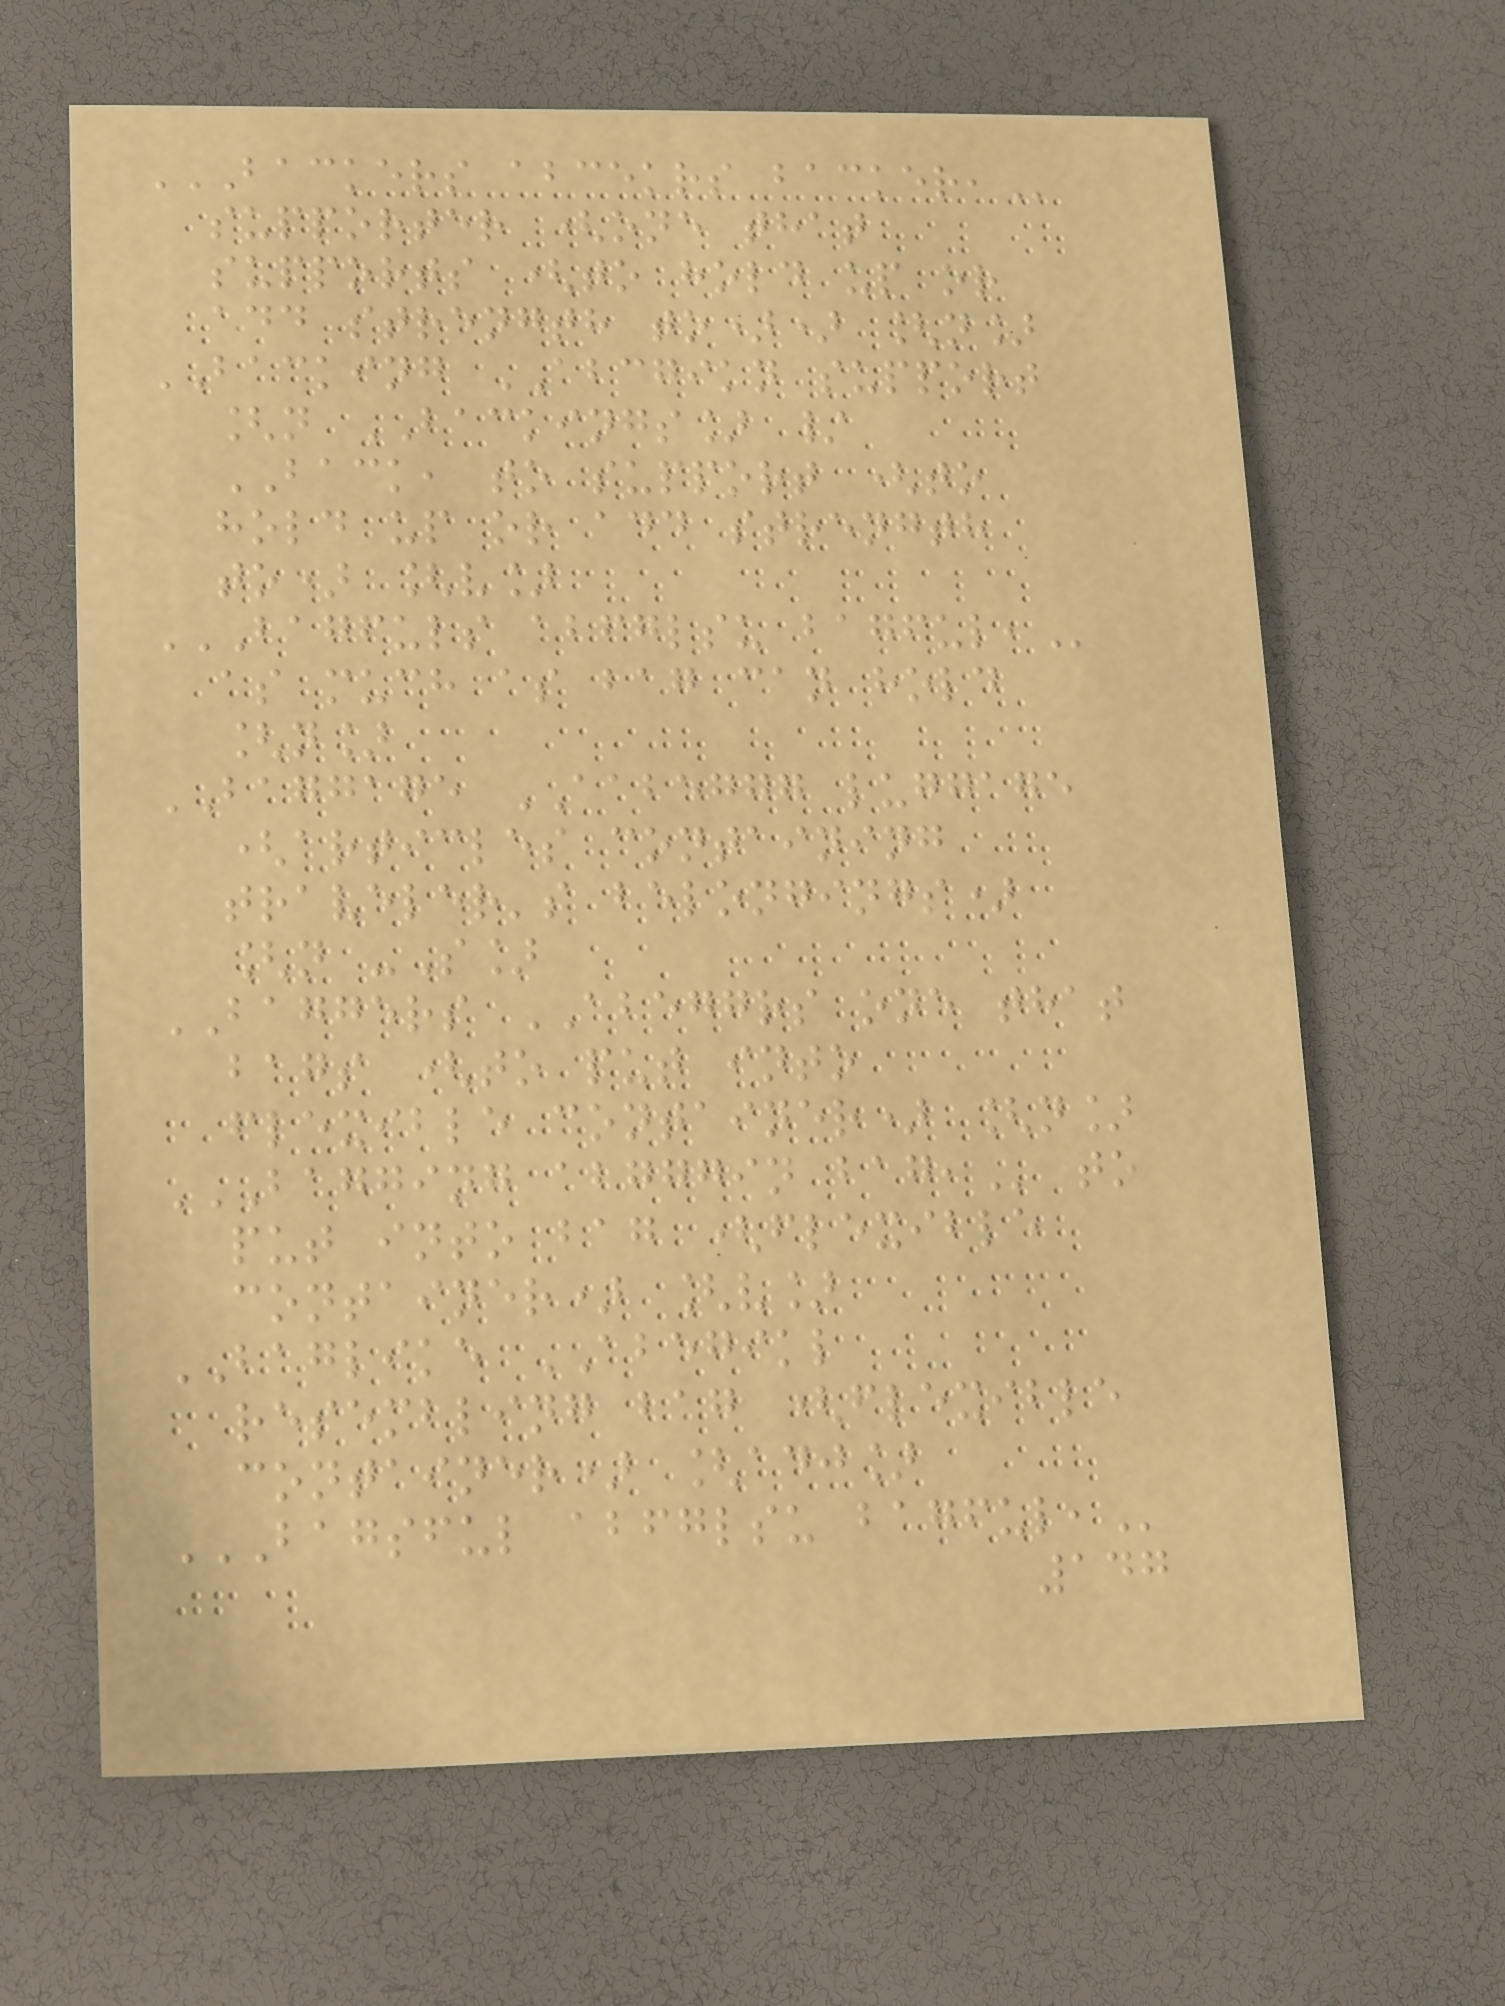BACKERS ABCEKRS BACKER,
supporter (one that
supports (to hold up or
add strength to)) [n]
BACKING ABCGIKN support
[n BACKINGS] /
BACK, to support (to
hold up or add strength
to) [v]
BAGFULS ABFGLSU BAGFUL,
as much as bag can hold
[n]
BAGGAGE AABEGGG luggage
(articles containing
traveler's belongings)
[n -S]
BAGGERS ABEGGRS one that
bags (to put into
flexible container) [n]
BAGGING ABGGGIN BAG, to
put into bag (flexible
container) [v]
BAGLIKE ABEGIKL
resembling bag (flexible
container) [adj]
BAGSFUL ABFGLSU BAGFUL,
147
